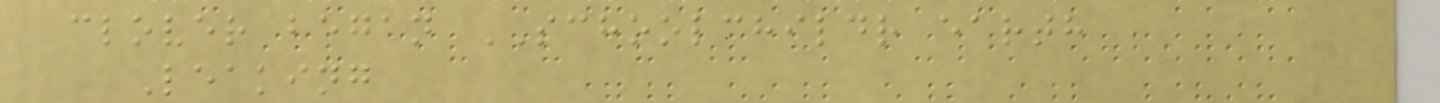clover began SCHOOLCHILDR earth
Leaking
